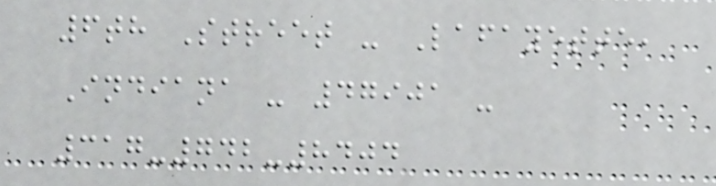6th Street - Lafayette,
Indiana - 47901 -
317-742-8404
